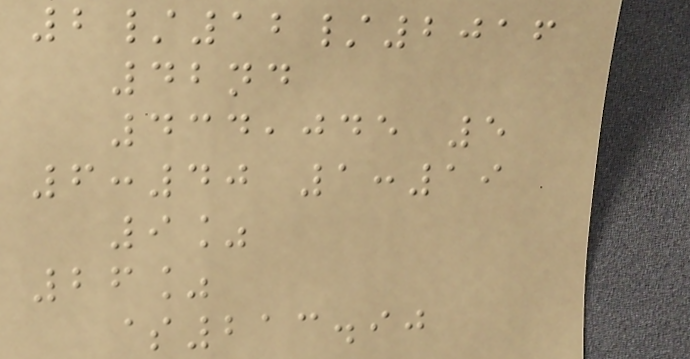2/12/2016
42nd
434,045 5
6:40 1:19
9%
26%
$213.90
